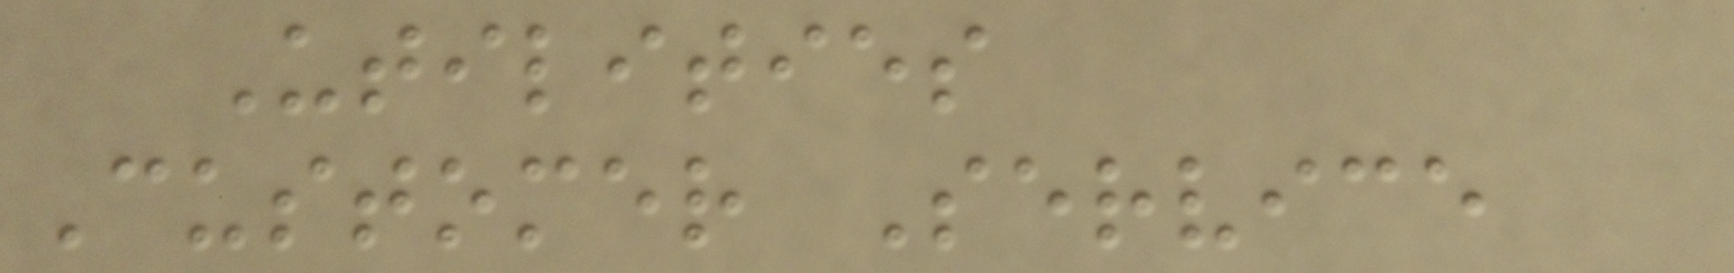Utilities
Customer Service
